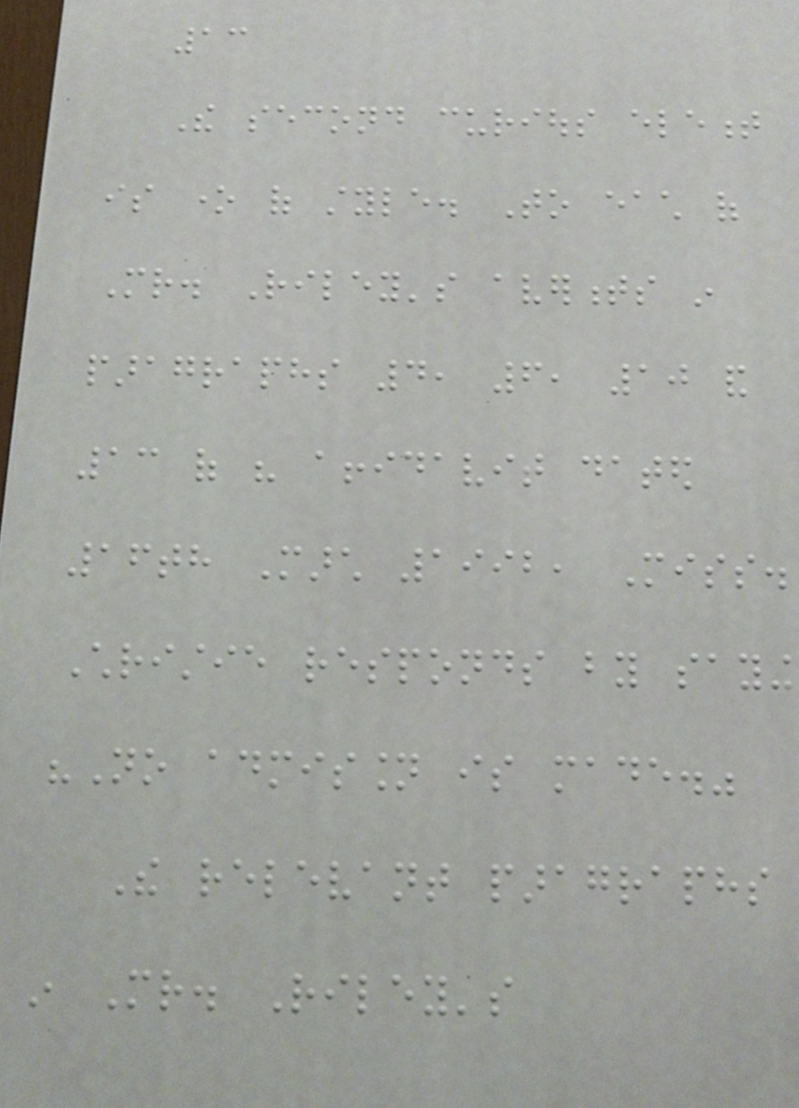13
The second curious element
is one of style. To each of
Mr. Riley's averments in
paragraphs 4, 6, 10 and
13 of his affidavit dated
16th March 1992, Miss.
Christie responds by saying
"No admission is made."
The relevant paragraphs
in Mr. Riley's
